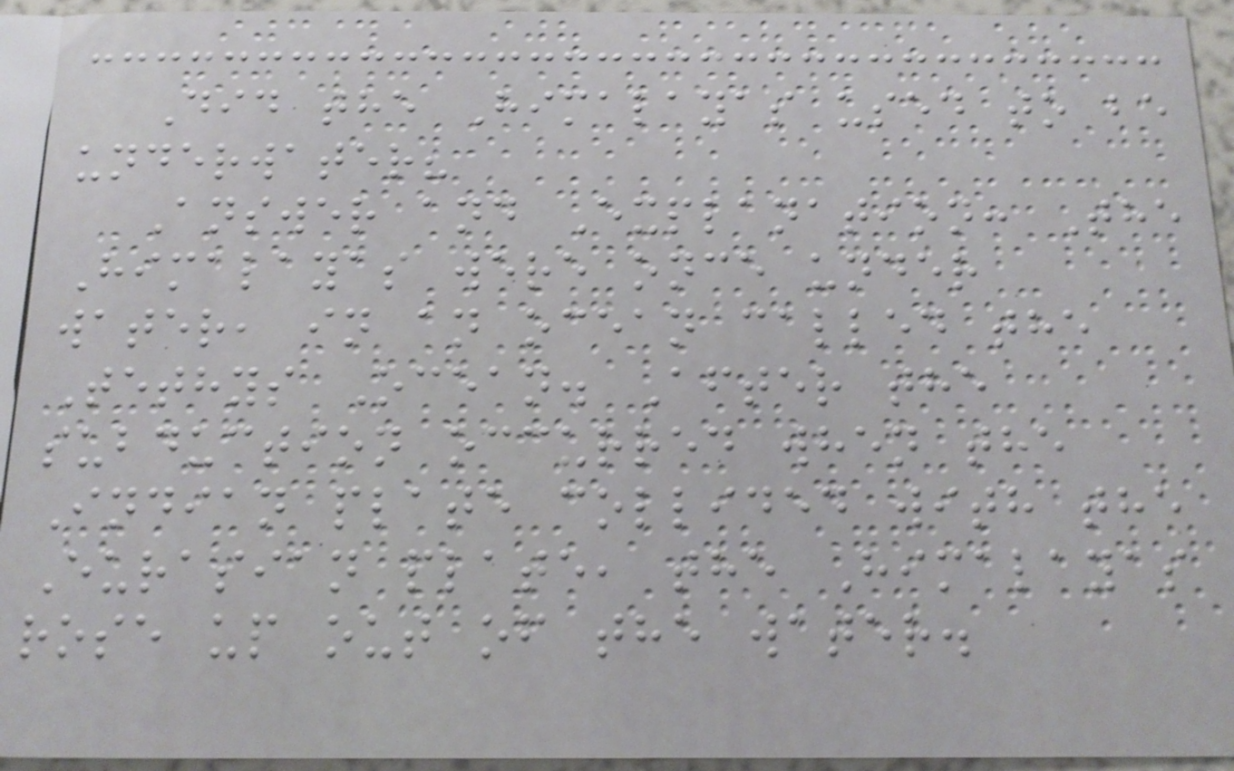Did the Himalayas used to be
underwater?
Answer and Explanation: The
Himalayas were once under
water, in an ocean called the
Tethys Ocean. After the
subduction occurred when the
Indian plate collided with the
Eurasian plate, the Himalayas
rose up out of the water.
